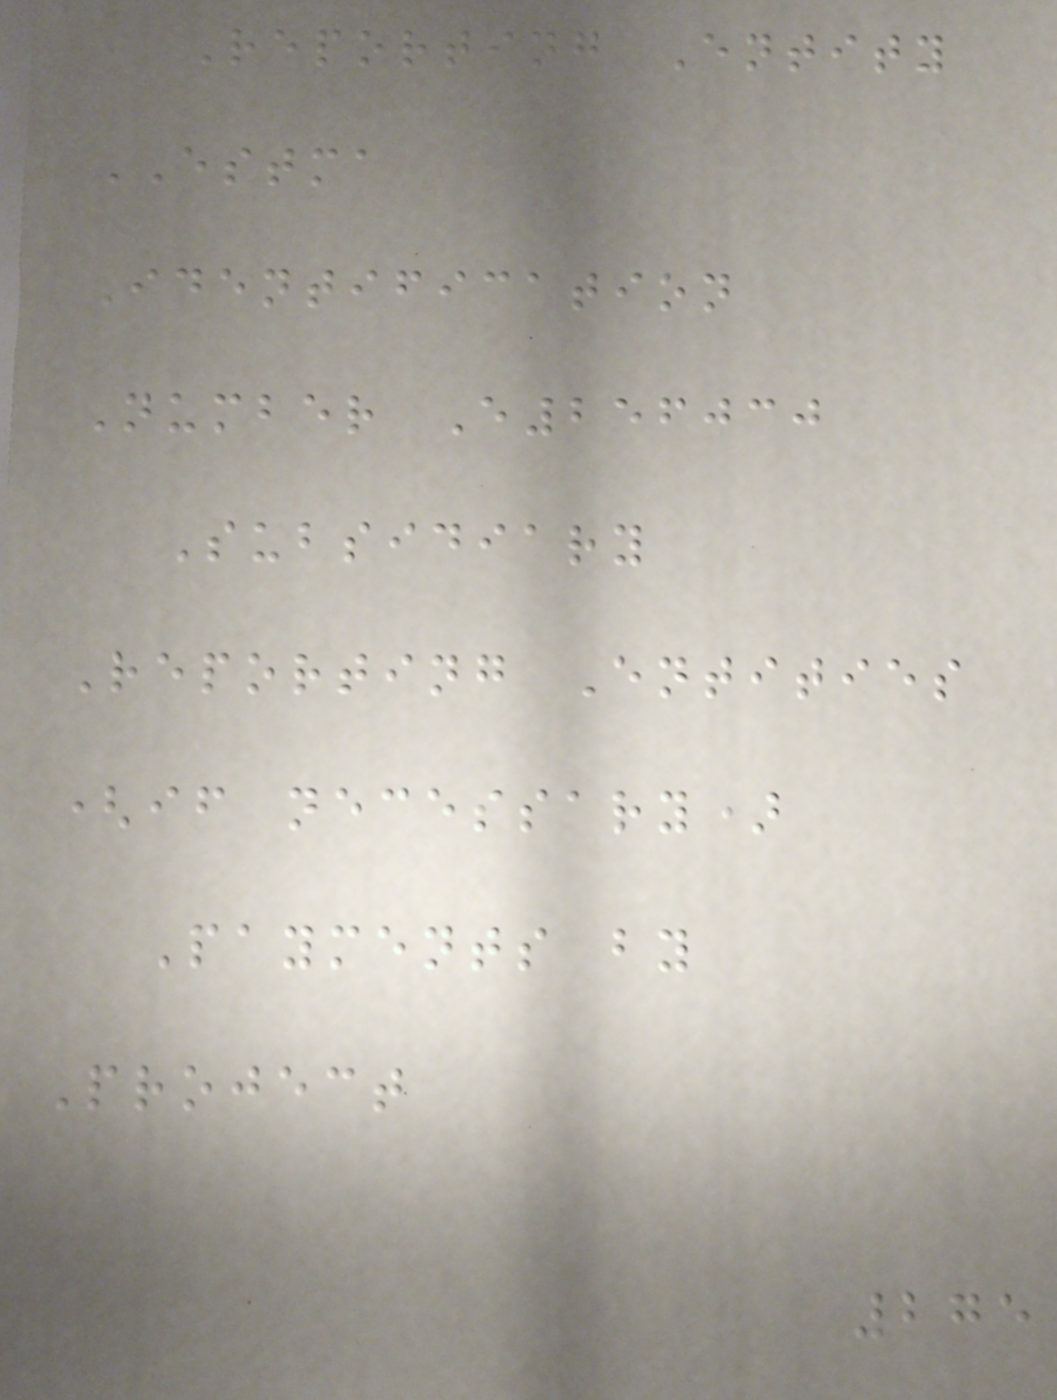Reporting Entity
ESTMA
Identification
Number E256030
Subsidiary
Reporting Entities
(if necessary)
Payments by
Project
275
